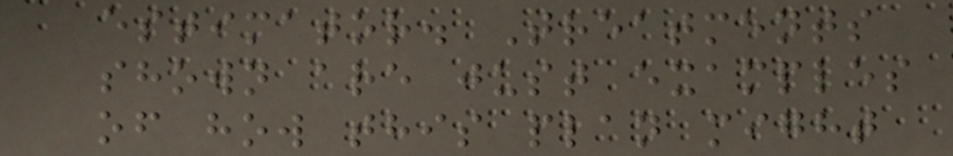estimator. Treatments
shown are just examples
of how this plan might
